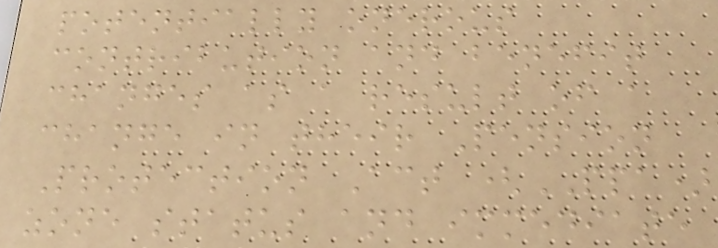potentially onerous
contribution and benefit
changes as a result of a
change in their Pension
Protection Act (PPA)
zone status and immediate
